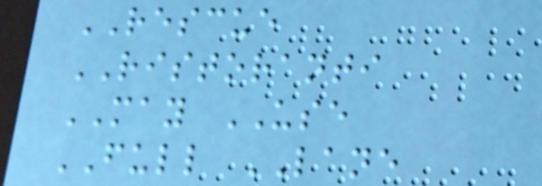RESCUE
RISTORANTI
MAY USE
FULL LANE
